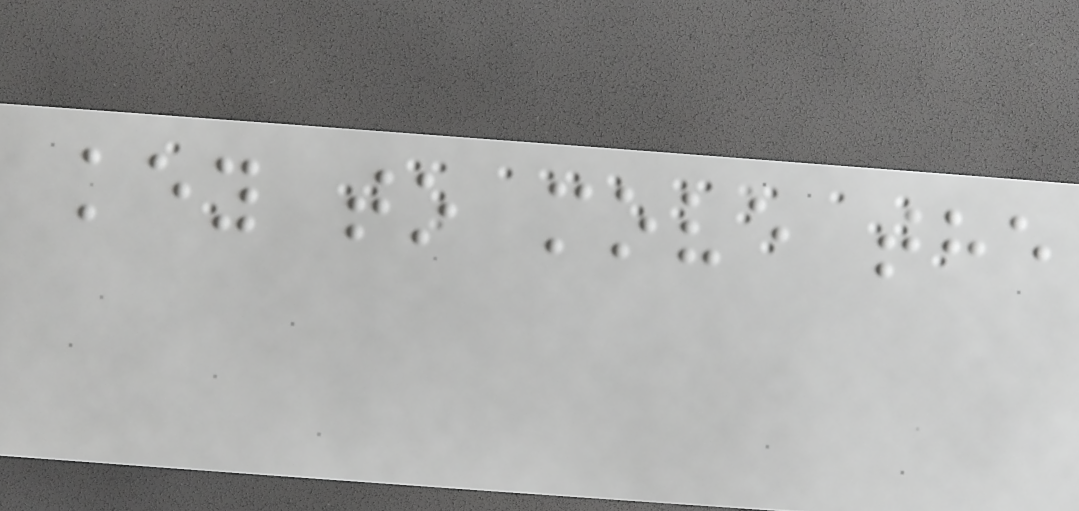key to move the
